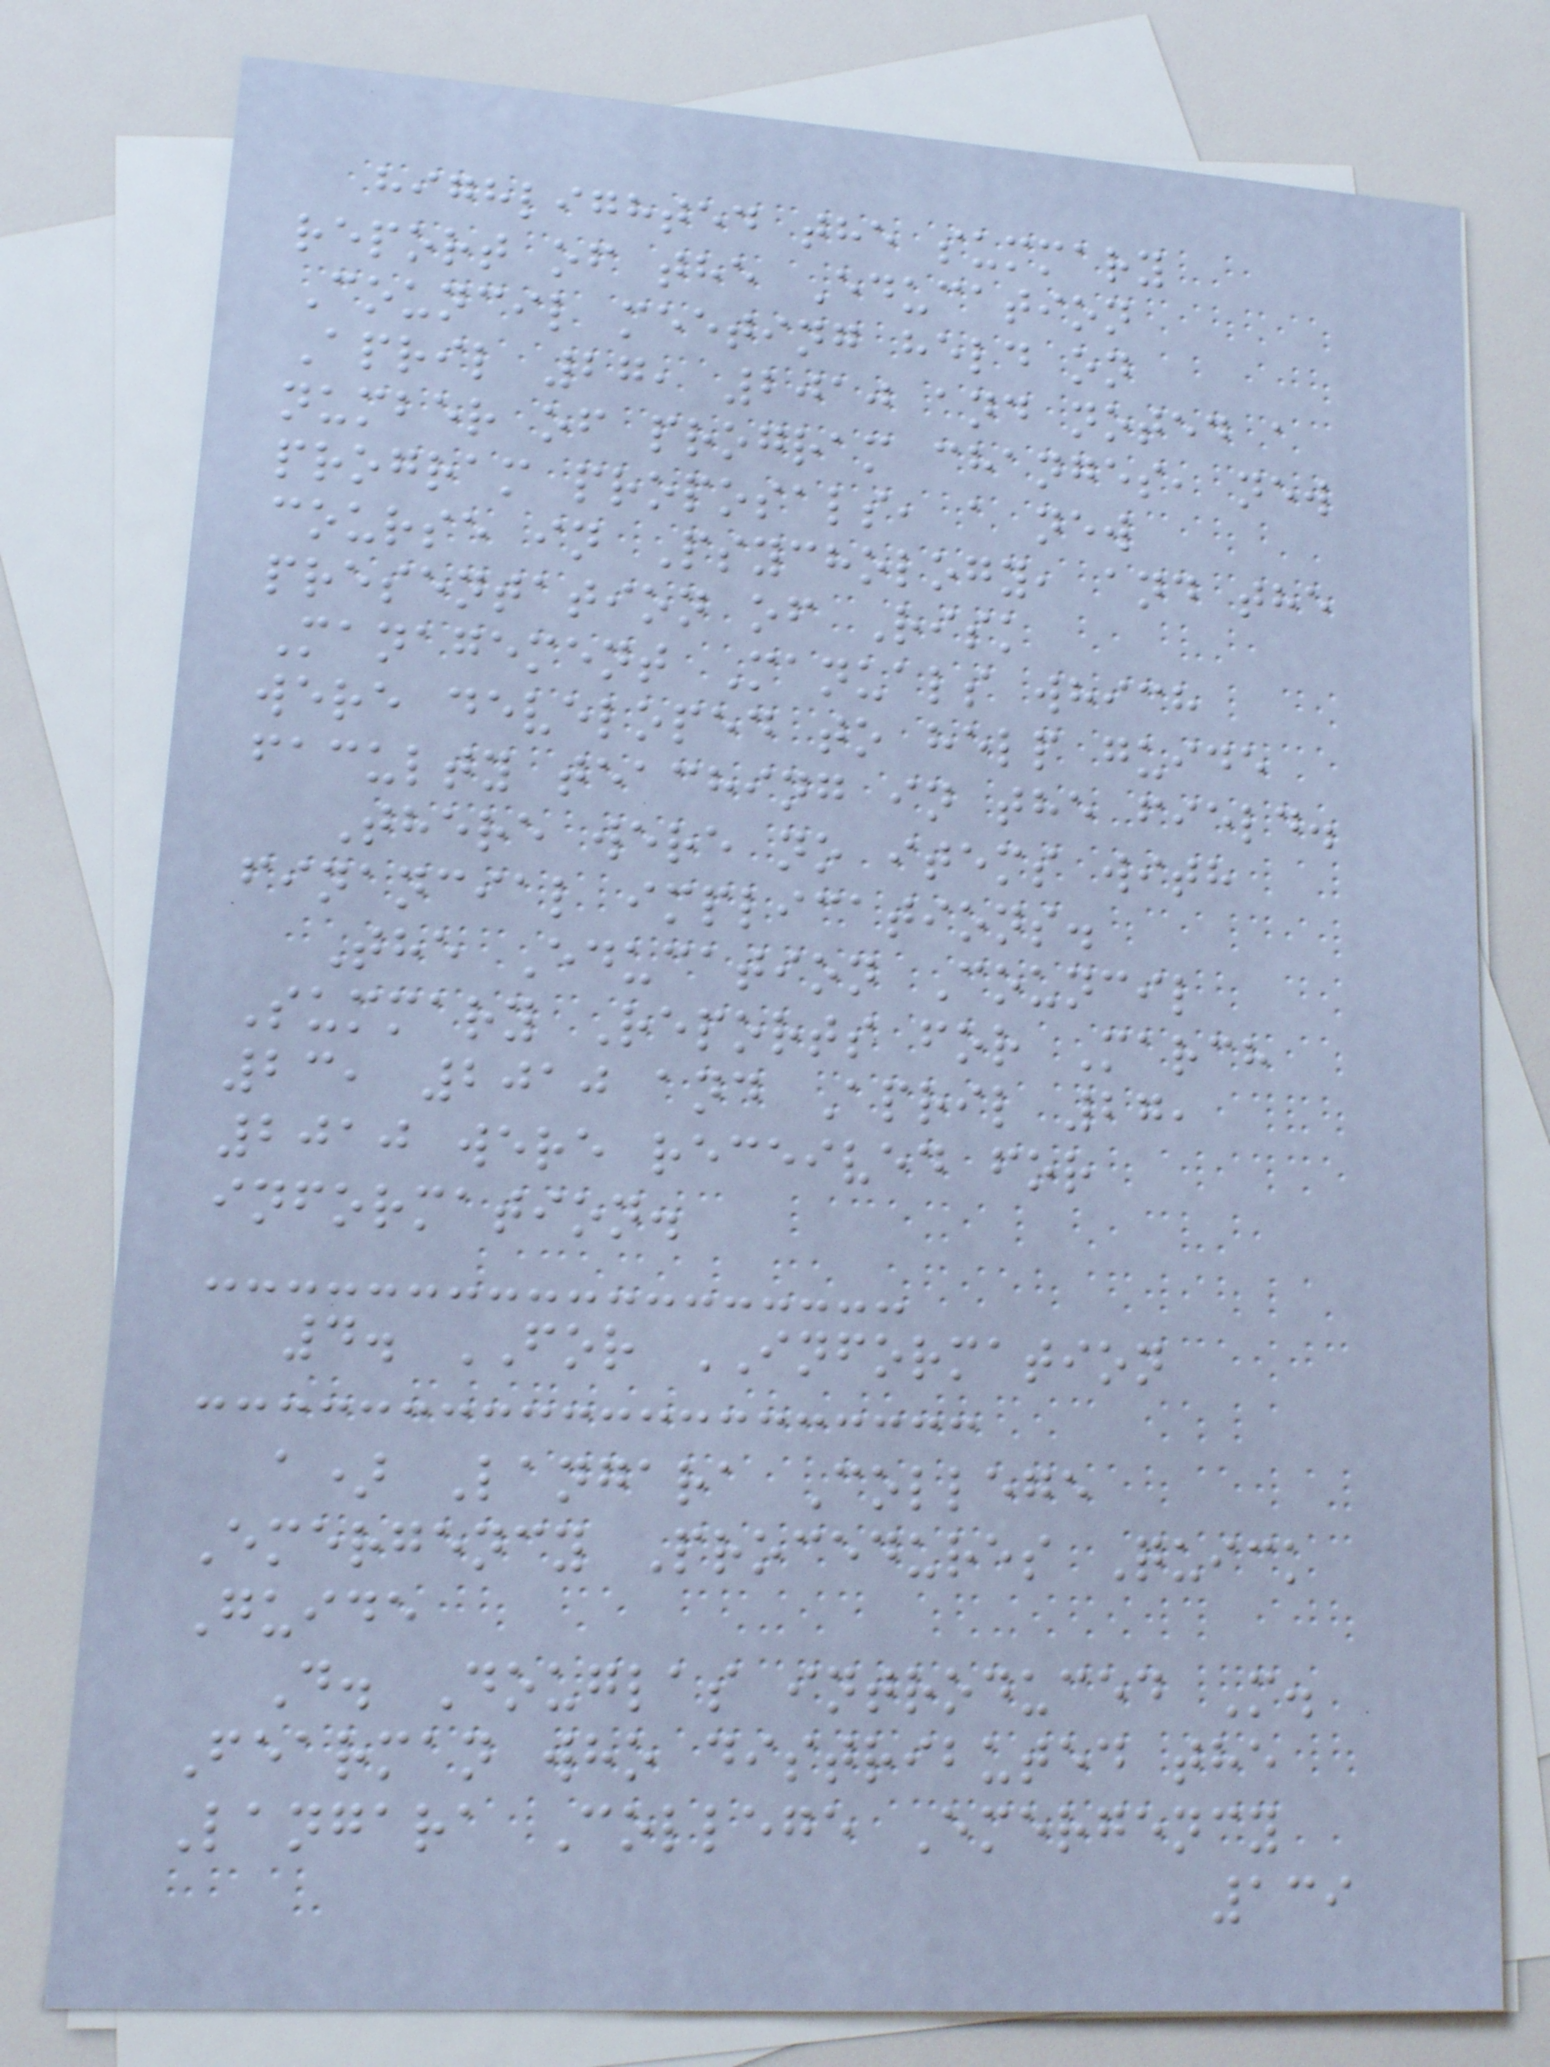highlighted the summary
report of the Education
Council meeting held on
April 27, 2010 and noted a
number of program changes, new
program proposals, a new
course in Psychology, and the
presentation of Risk
Management Manuals which
were developed to help guide
faculty teaching in the field.
There were no items with
financial implications.
The Education Council
Summary Reports for March
23, 2010 and April 27,
2010 were received for
information.
4. FOR INFORMATION
a) Langara College
Emergency Procedures Quick
Guide
D. Douglas introduced M.
Fearman who distributed the
Langara College Emergency
139
